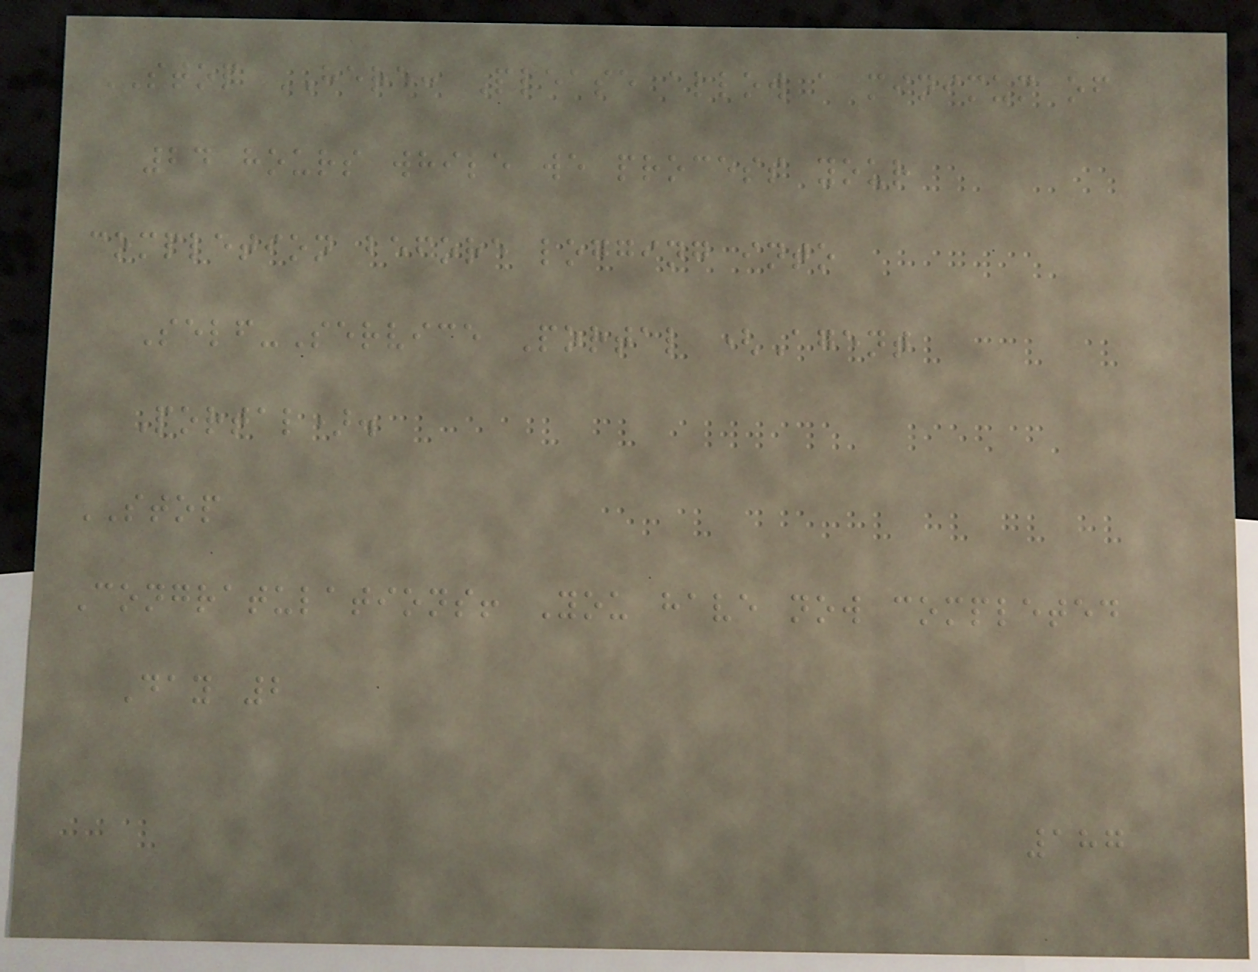STOP HERE: Please allow a minimum of
24 hours while we process your
completion before logging into
Self-Service Portal (Agent
Portal).
STOP
Congratulations! You have now completed
Day 2
187
